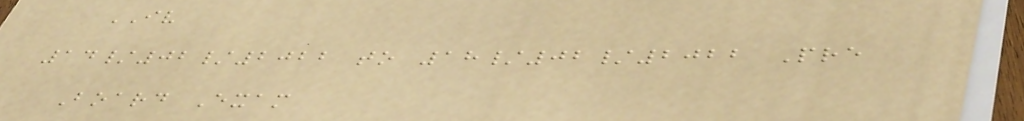IV
14/02/2022 to 18/02/2022 Pre
Board Exam
